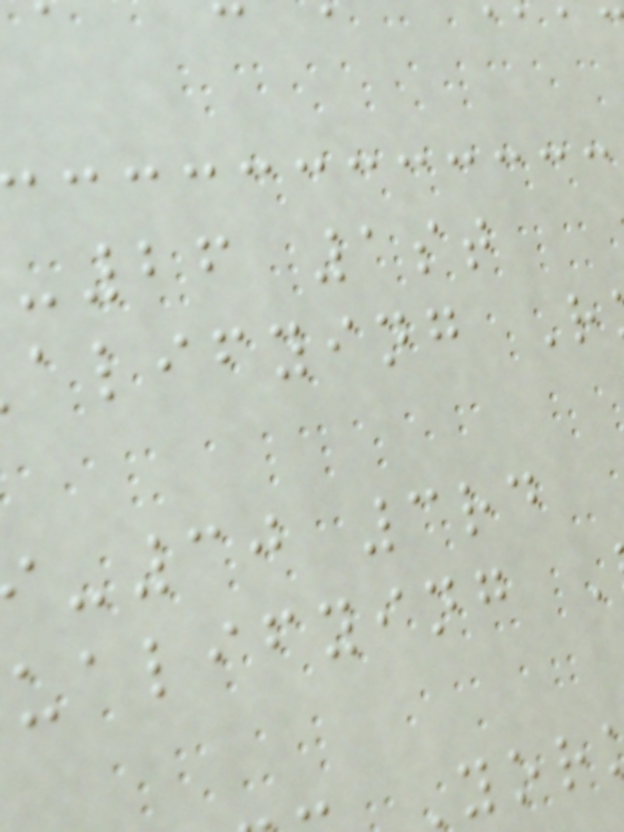-26 1st
alifying R
-30 3rd
ualifying
